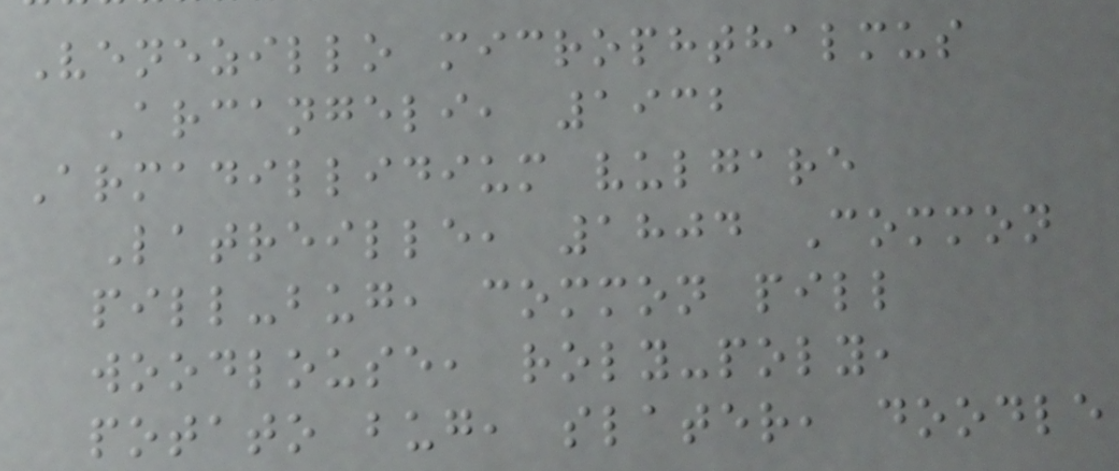Venezillo microphthalmus
Arcangeli, 1932
Armadillidium vulgare
Latreille, 1804 Common
pill-bug, common pill
woodlouse, roly-poly,
potato bug, slater, doodle
